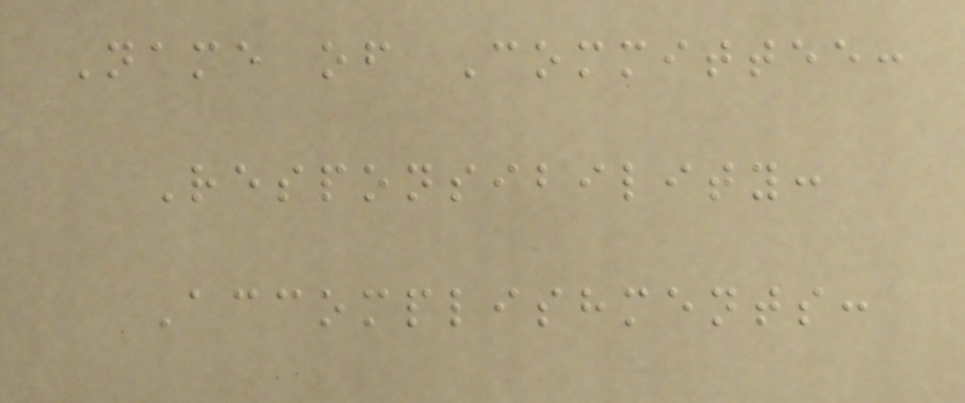Name of Committee:
Responsibility:
Accomplishments:
